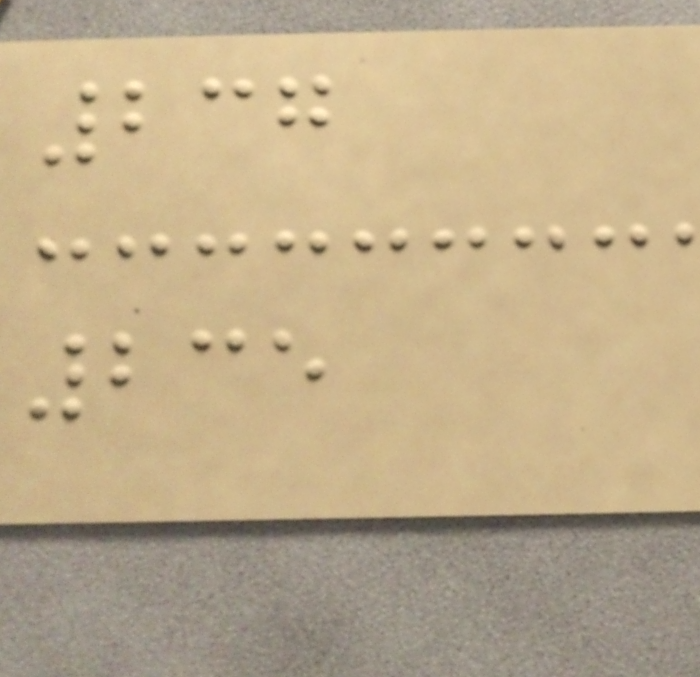237
235
